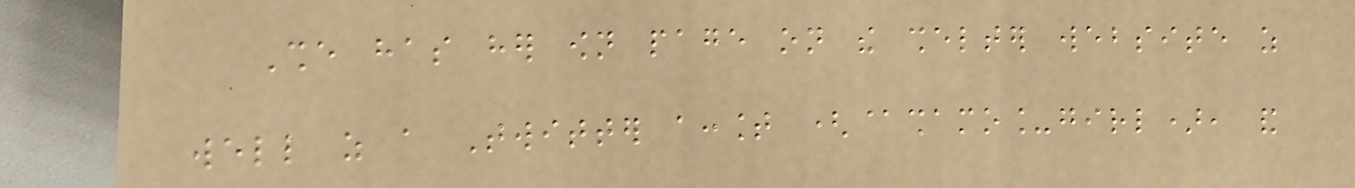She has her own page on the shelter website as
well as a Twitter account (@shamo_girl), and
